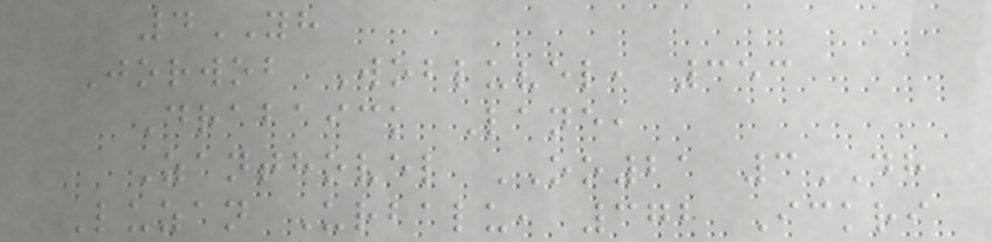4YH
Jorwob Wobluvel, 353
Drabaick Lane,
Zanthovel OO21 3DH
Luzan Urbalu, 372 Ickri
